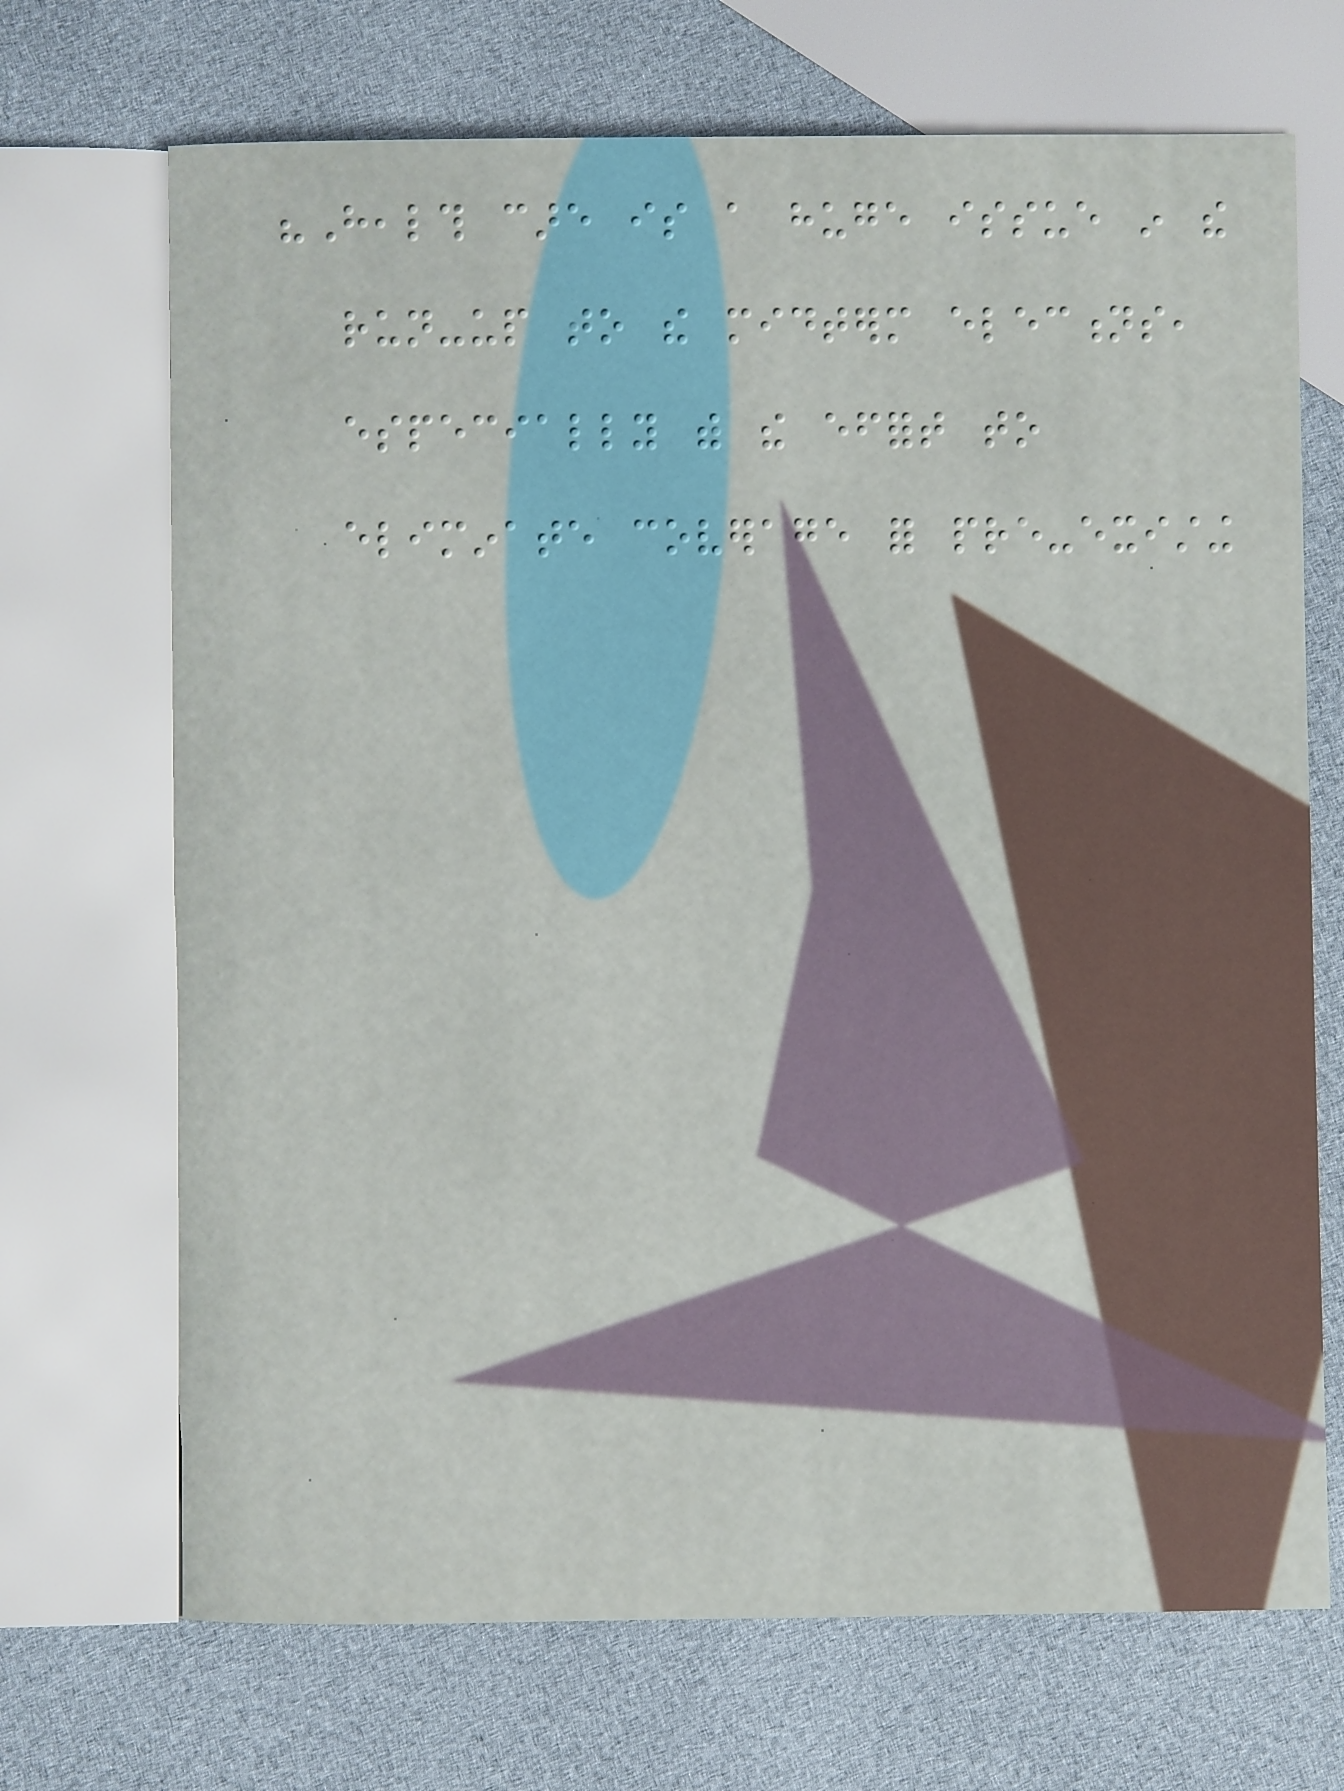"Health care is a huge issue in the
run-up to the midterm elections,
especially with the effort to
eliminate coverage for pre-existing
